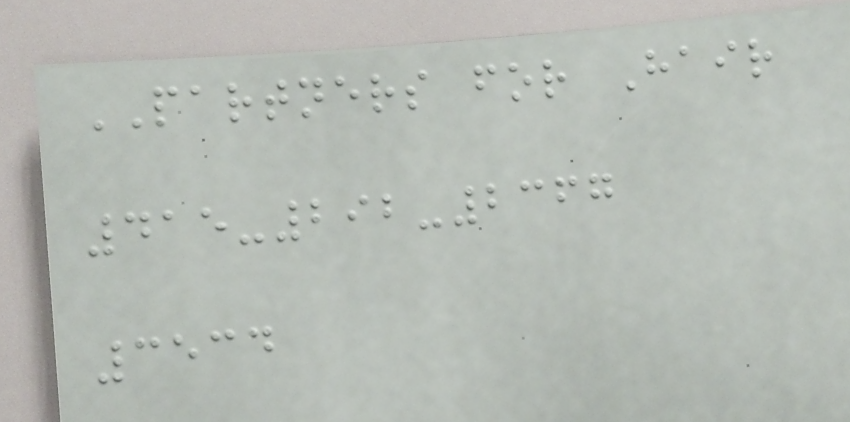PARTNERS for Hair
415-292-2367
3534
